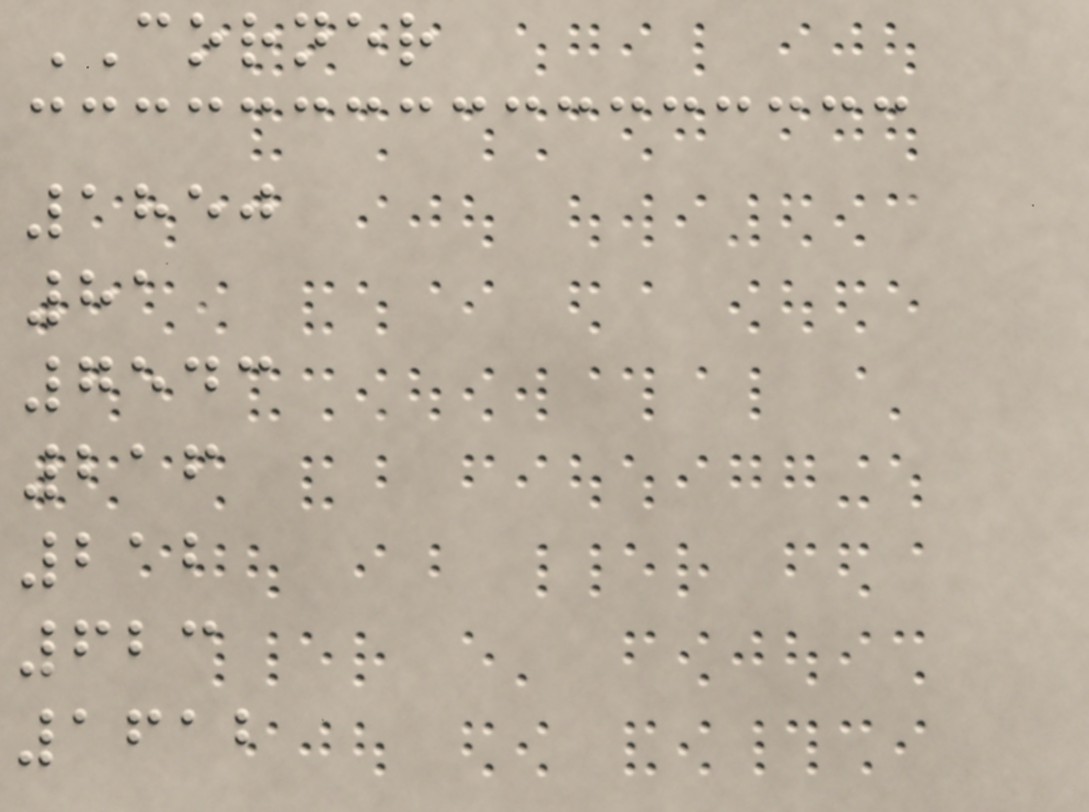CORNER
1850
81
7543
216
212
623
1612
